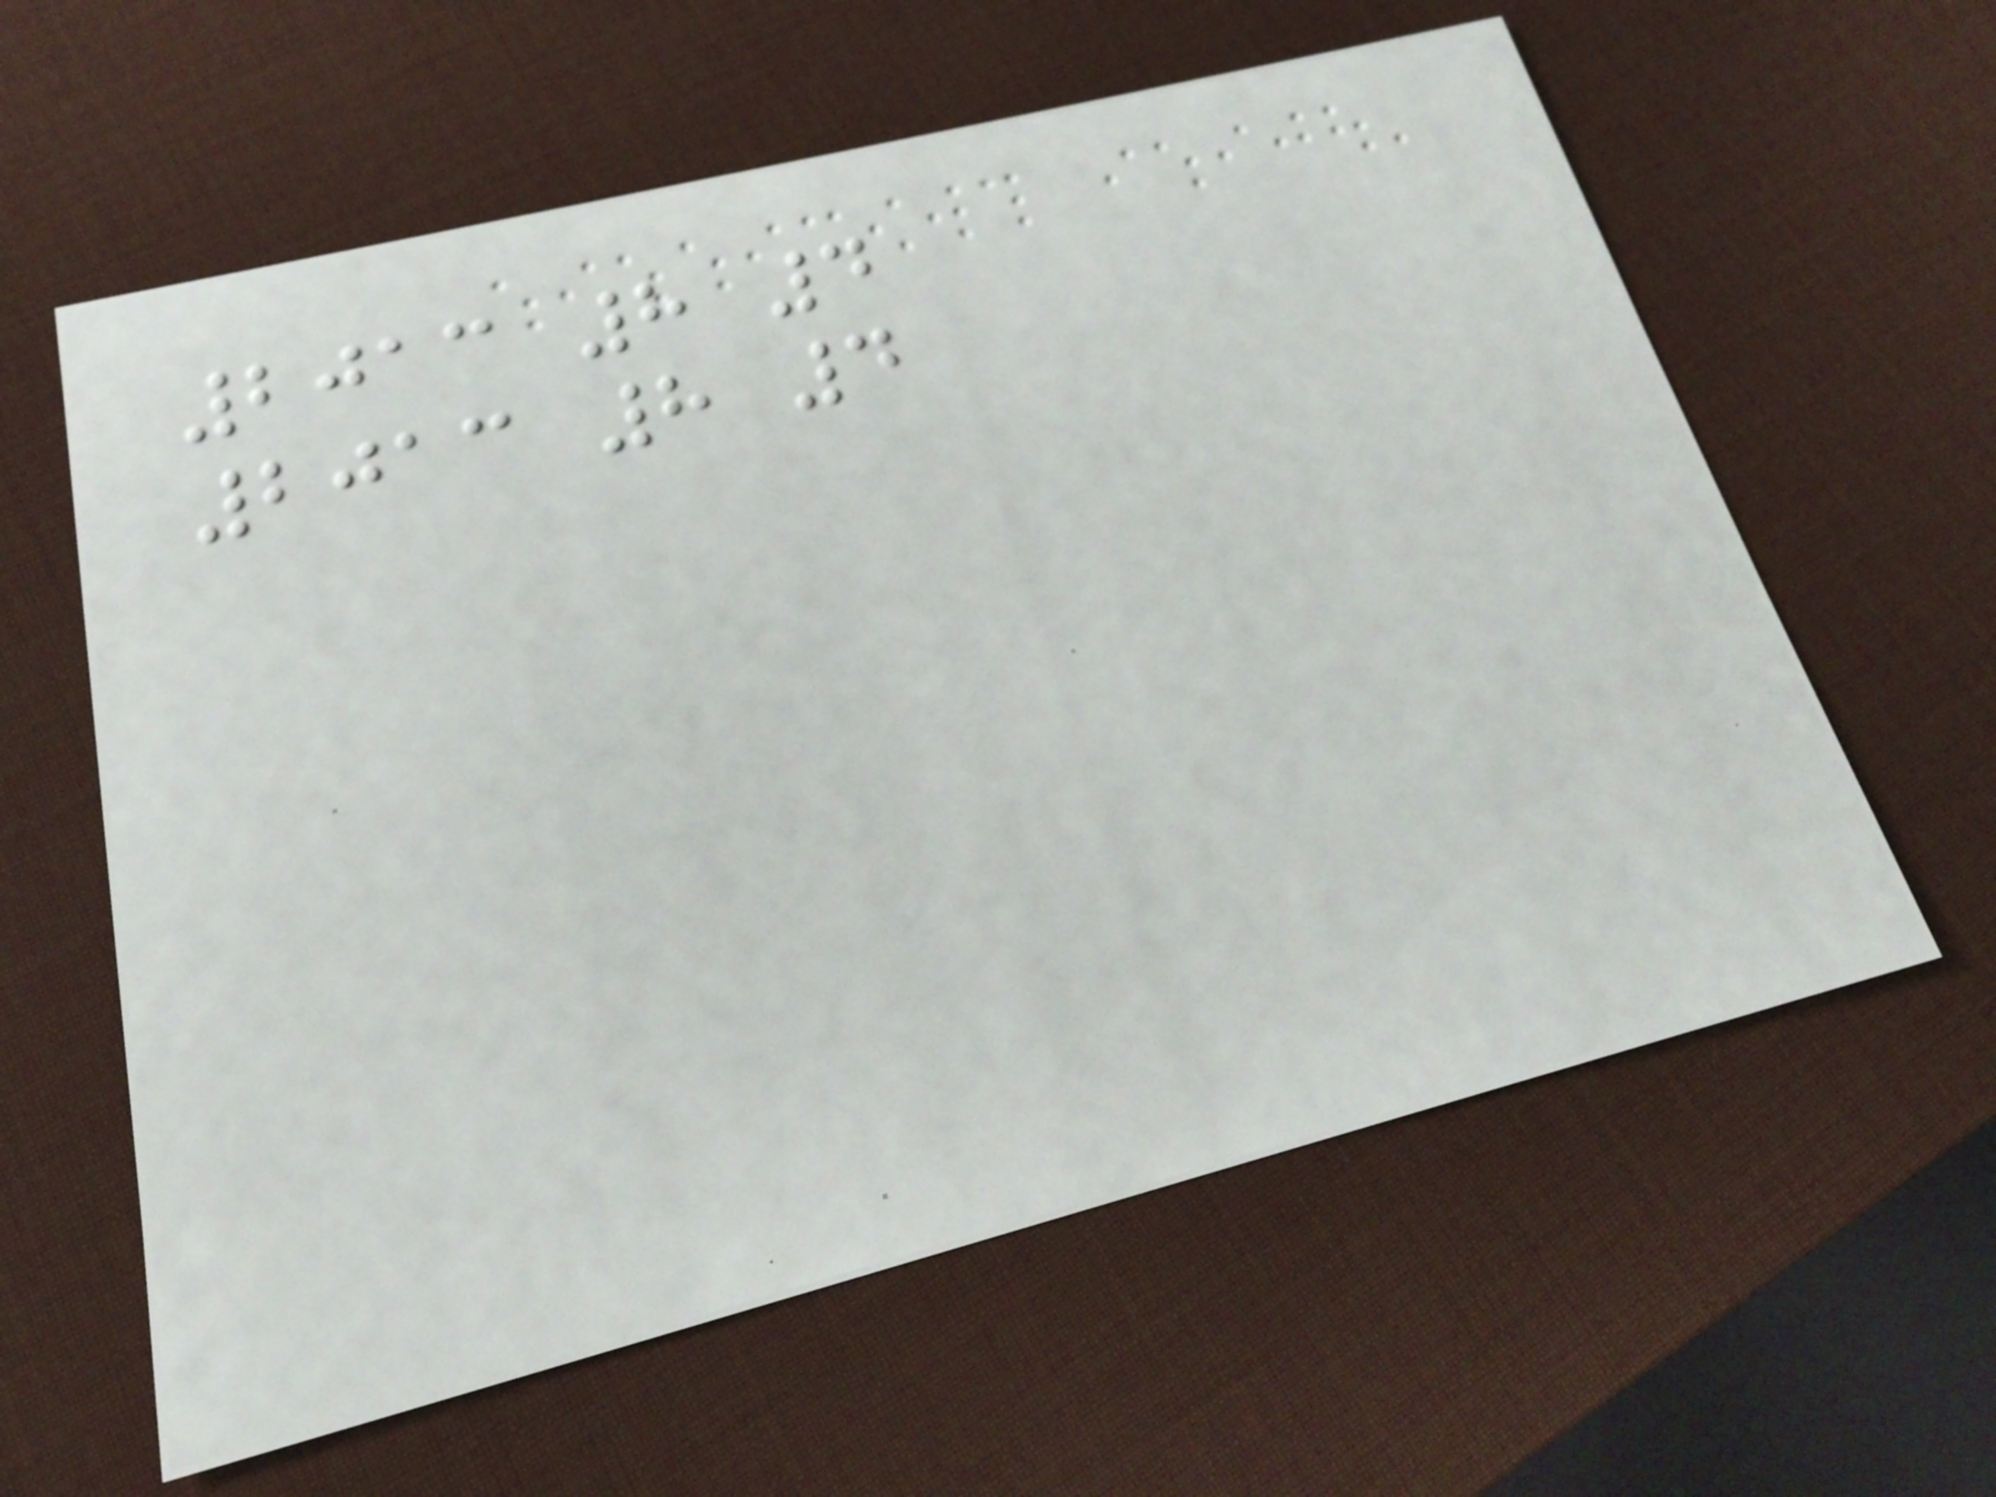2013 8 4
2013 8 4
